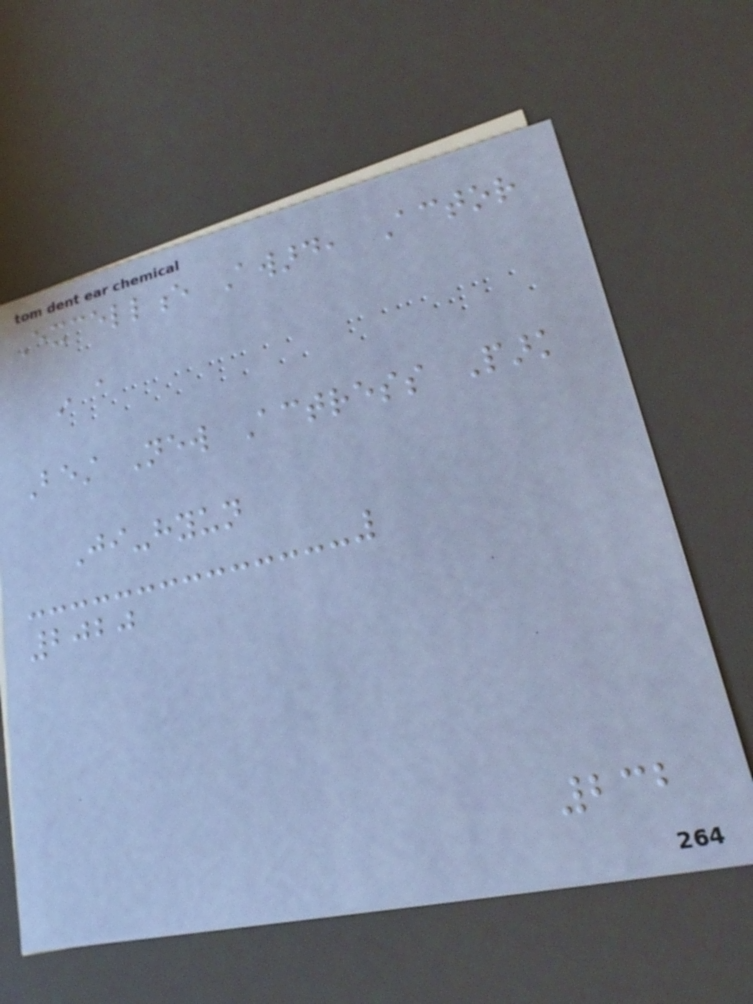Excellence Award, Actor
in a
Best New Actress Park
Ji-hyun
2020
232
